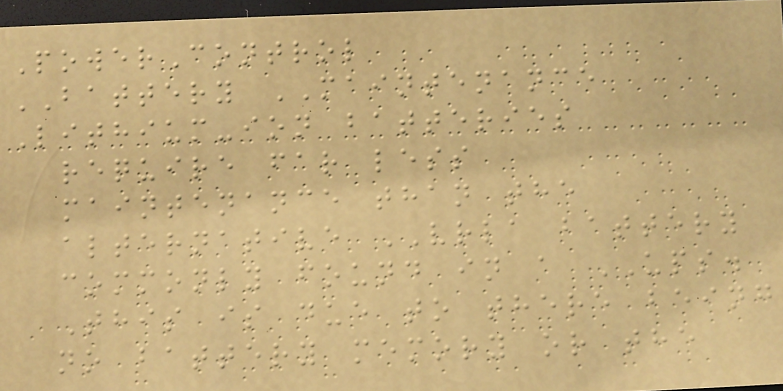PowerControl
BATTERY MAINTENANCE
Lithium-ion batteries
require far less
maintenance than the
alternative VRLA battery
commonly found in a UPS.
This is due to there being
no battery memory or the
